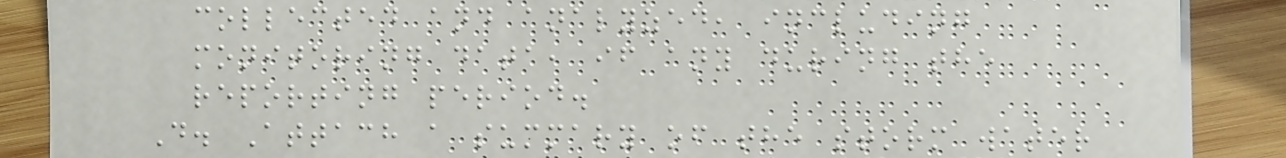collected and analyzed, including
monitoring data, if any during the
reporting period.
D. Attach a summary of the storm water
